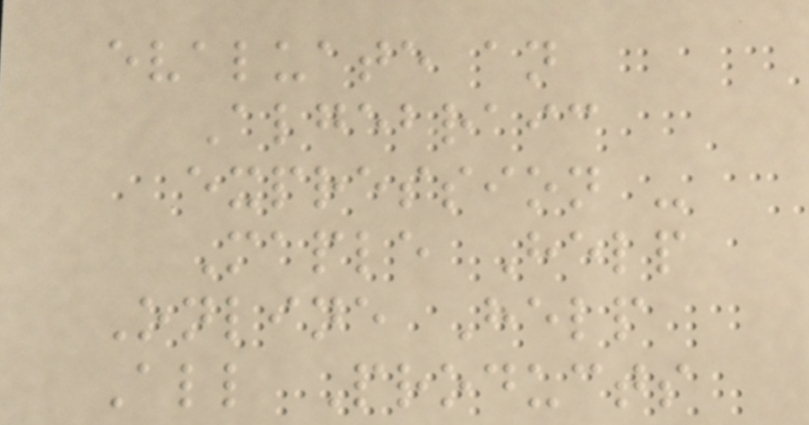evaluate an
Algebraic
expression -
Maple Help
Online Help
All Products
